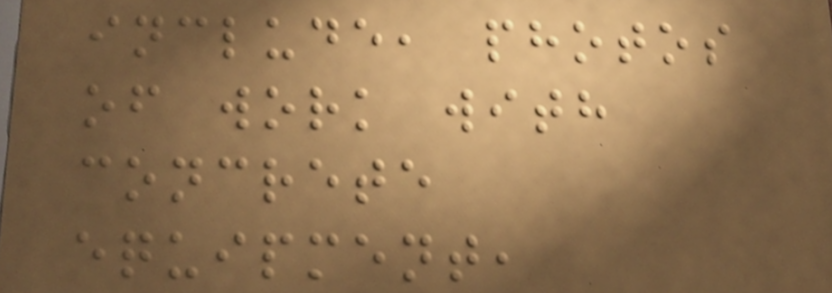include, photos
of work with
concrete
equipment,
